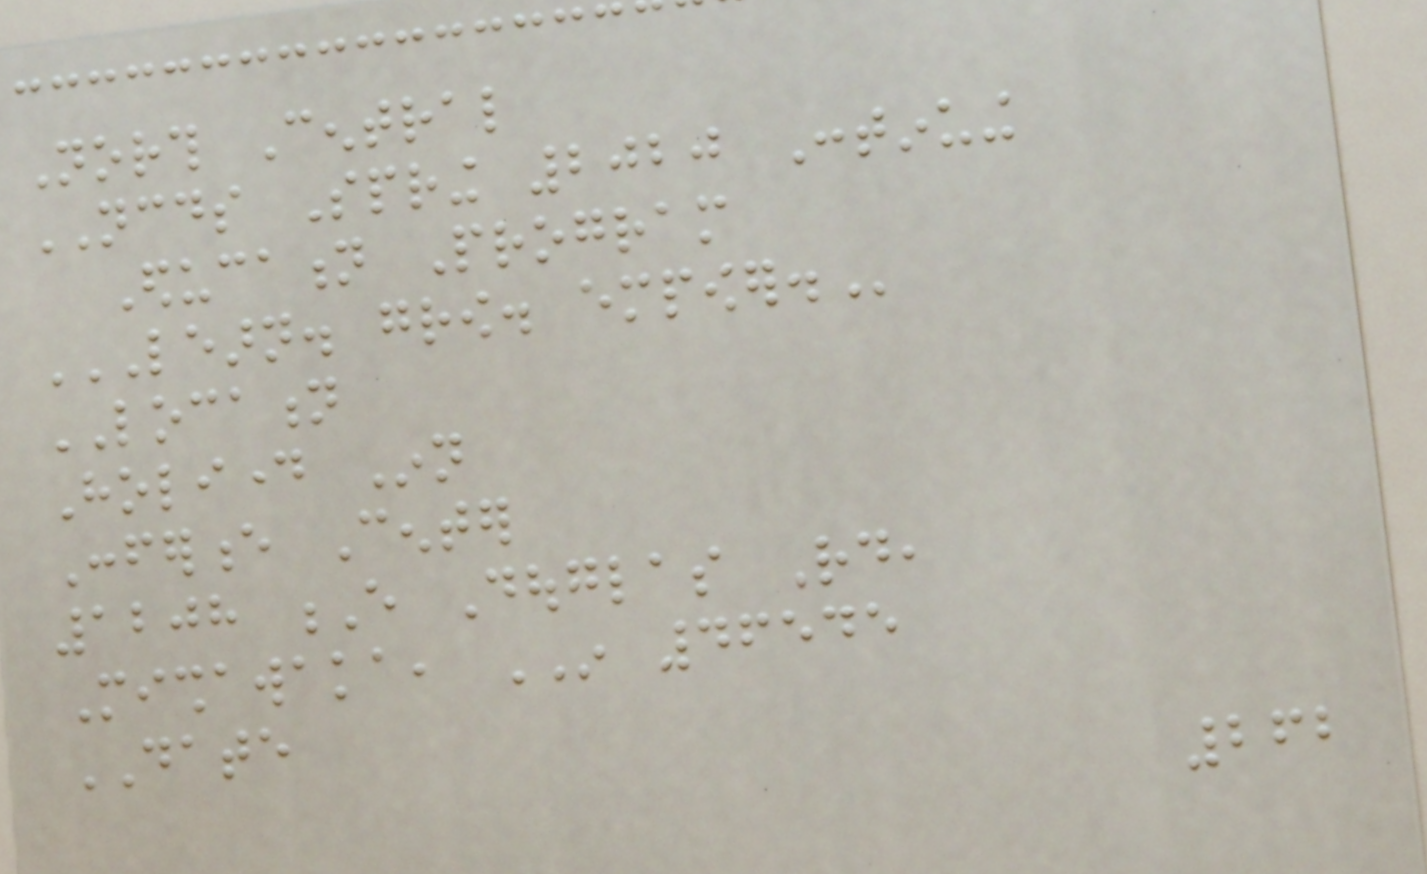North Central
NCDS Spring 2020 Continuing
Education Program
LEARN. GROW. EMPOWER.
LOCATION
Holiday Inn
Conference Center
1208 E Douglas Rd,
Mishawaka, IN 46545
DATE
262
